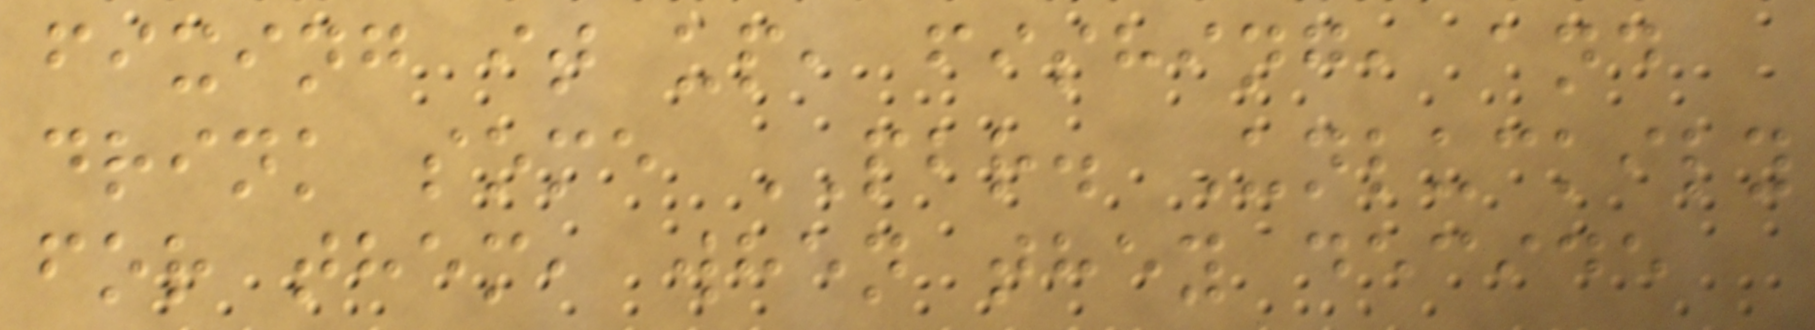fixing it up, fishing, and
drink some PBR. Unluckily
for them, when they decide
